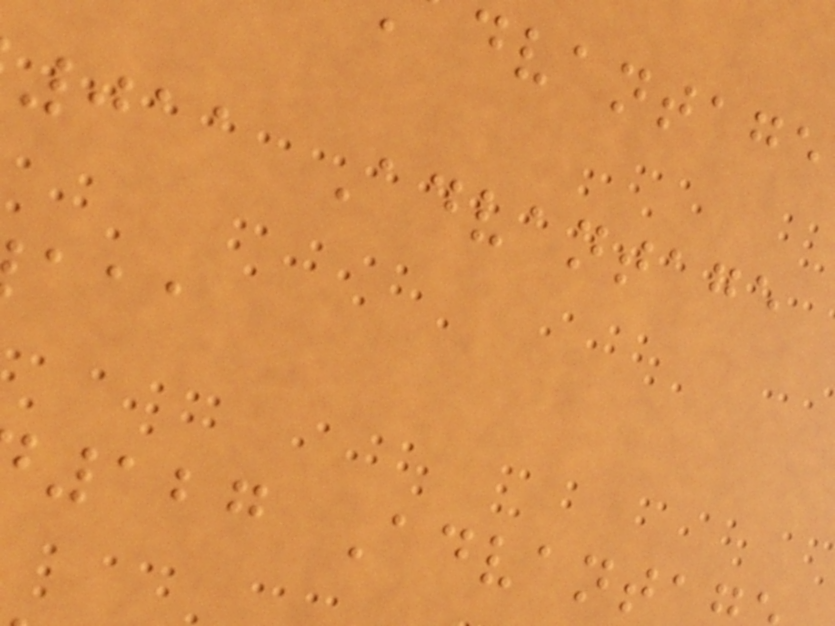011 Advantage
127 Advanta
